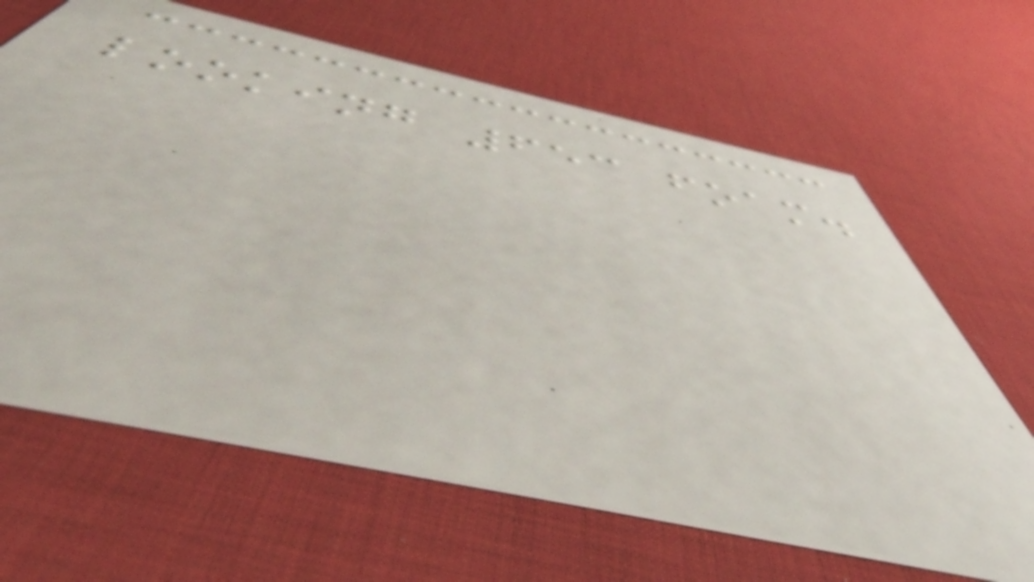looking 653 foam.
